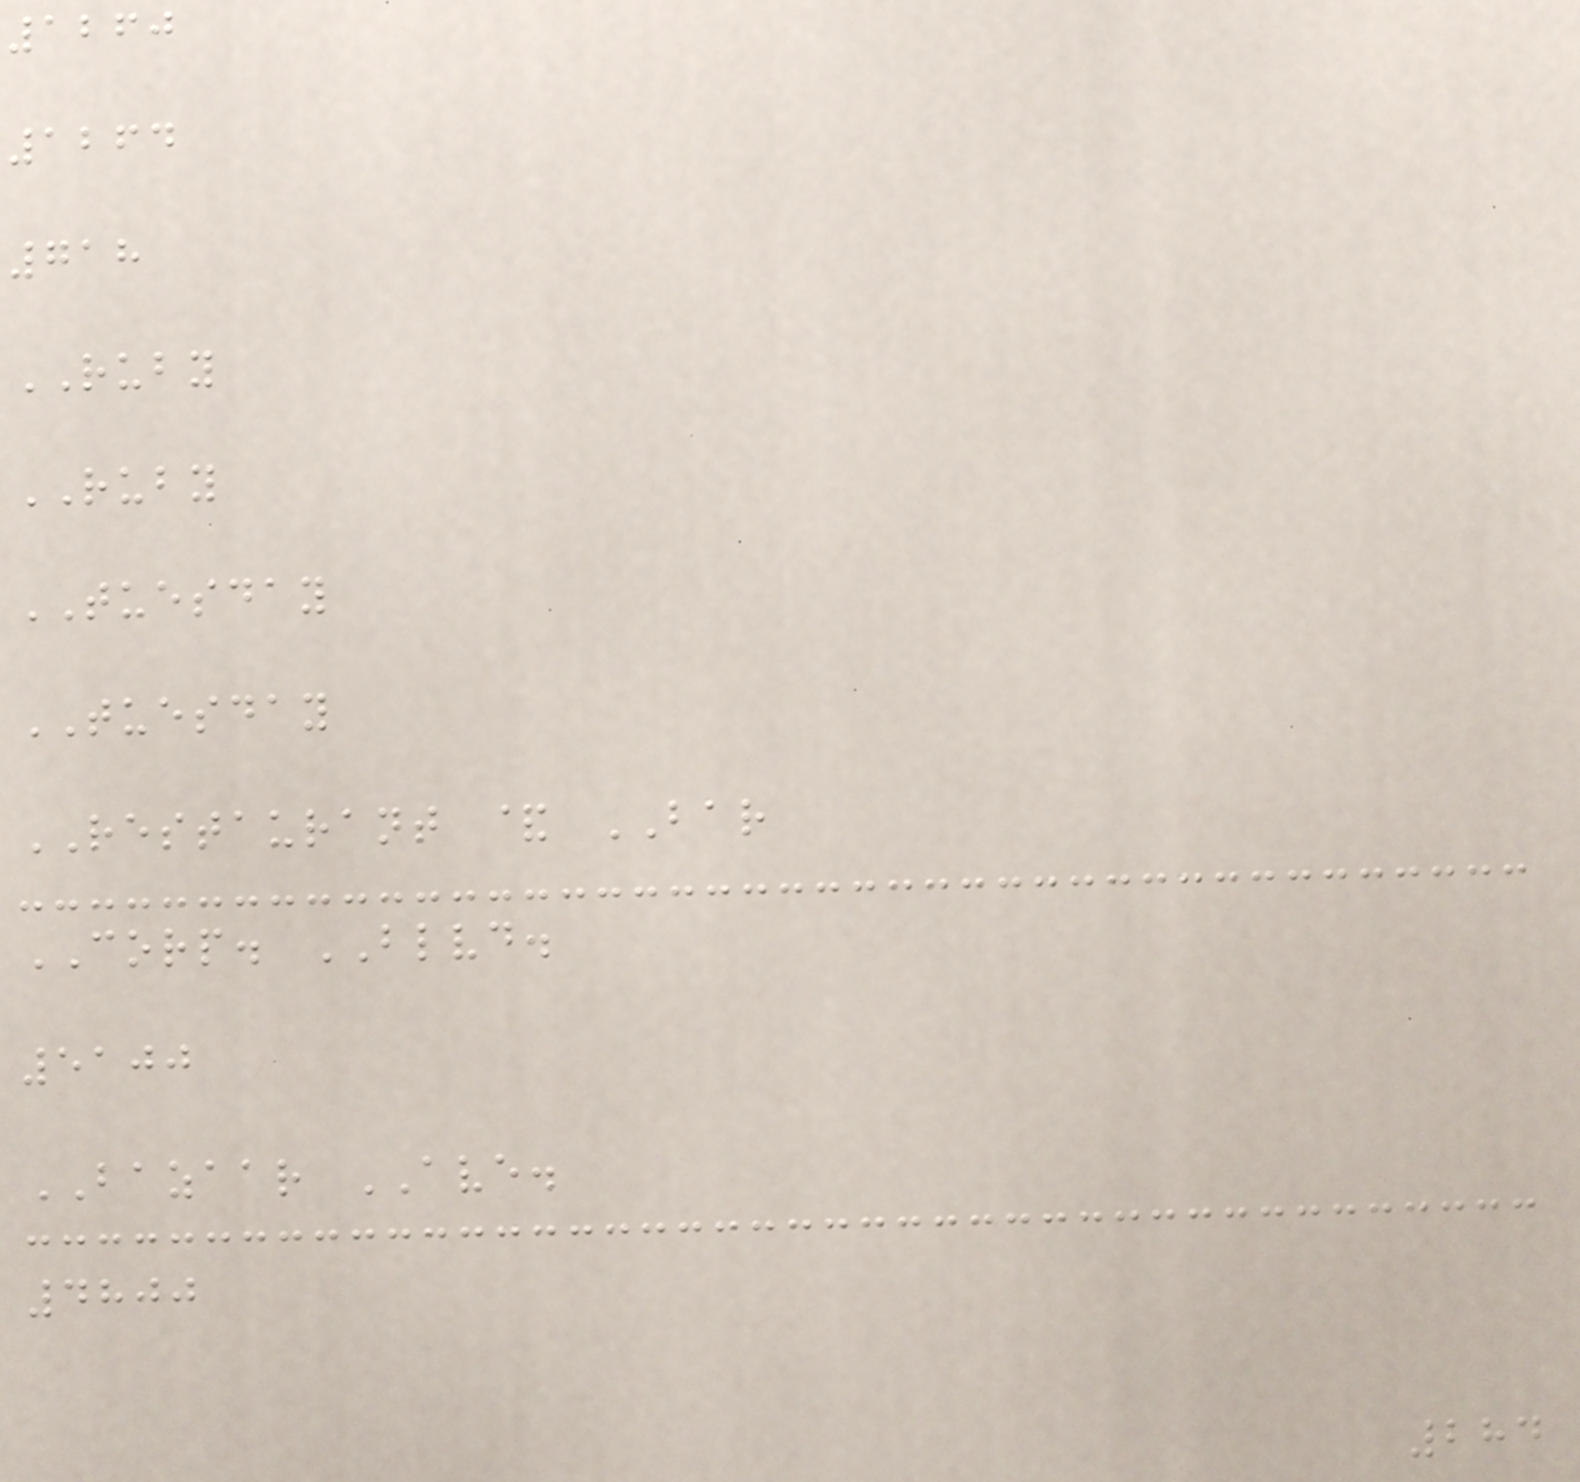1260
1264
718
RUBY
RUBY
TUESDAY
TUESDAY
RESTAURANT & BAR
CORP. BLVD.
5100
BAZAAR AVE.
4800
284
